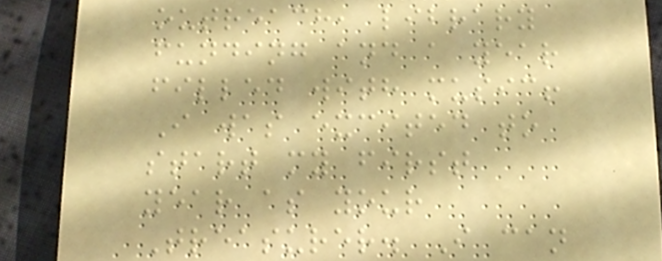outreach, library
funding and a year
filled with music!
I was excited to
start my first
year as your
Treasurer. I can
